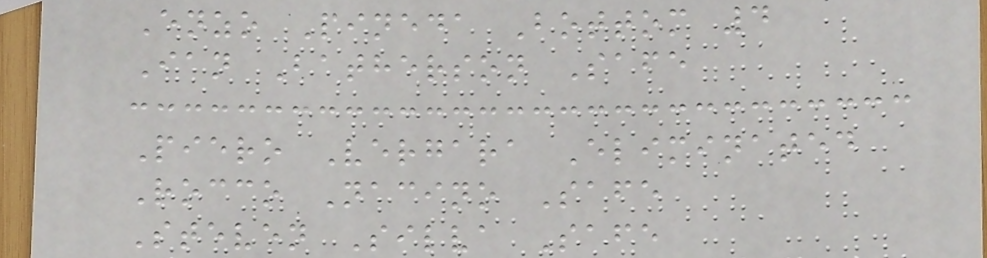Enzo Pineda Bottom 4
Ian Batherson Safe
Piero Vergara Eliminated
Rocco Nacino Safe
Steven Silva Safe
